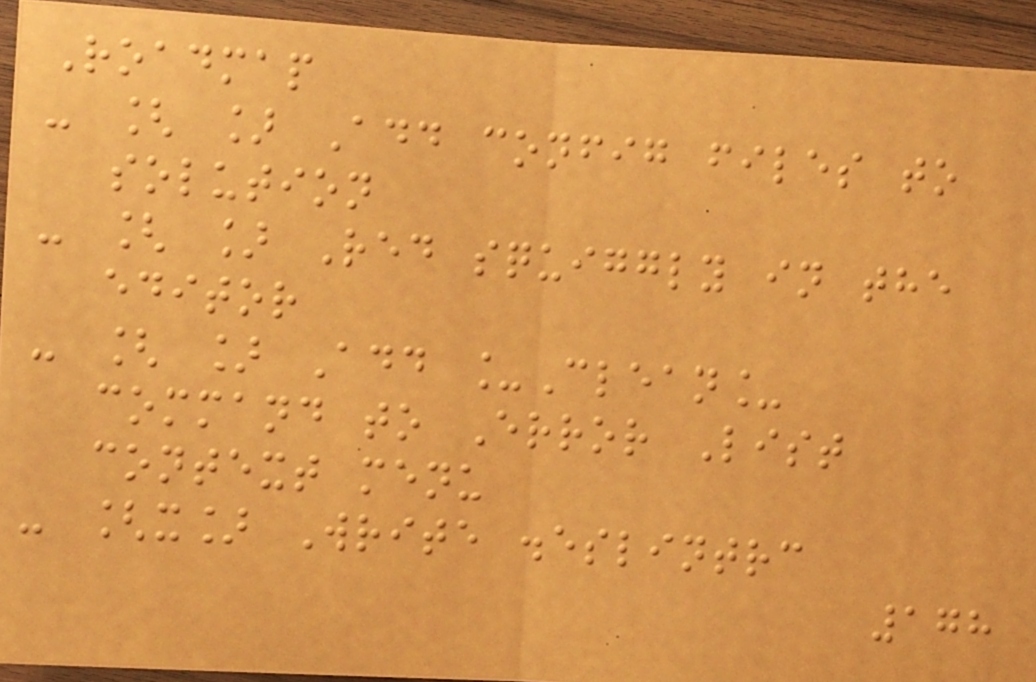Roadmap
- [ ] Add config files to
solution
- [ ] Red squiggly in the
editor
- [ ] Add _Clean_
command to Error List
context menu
- [x] Write .eslintrc
178
